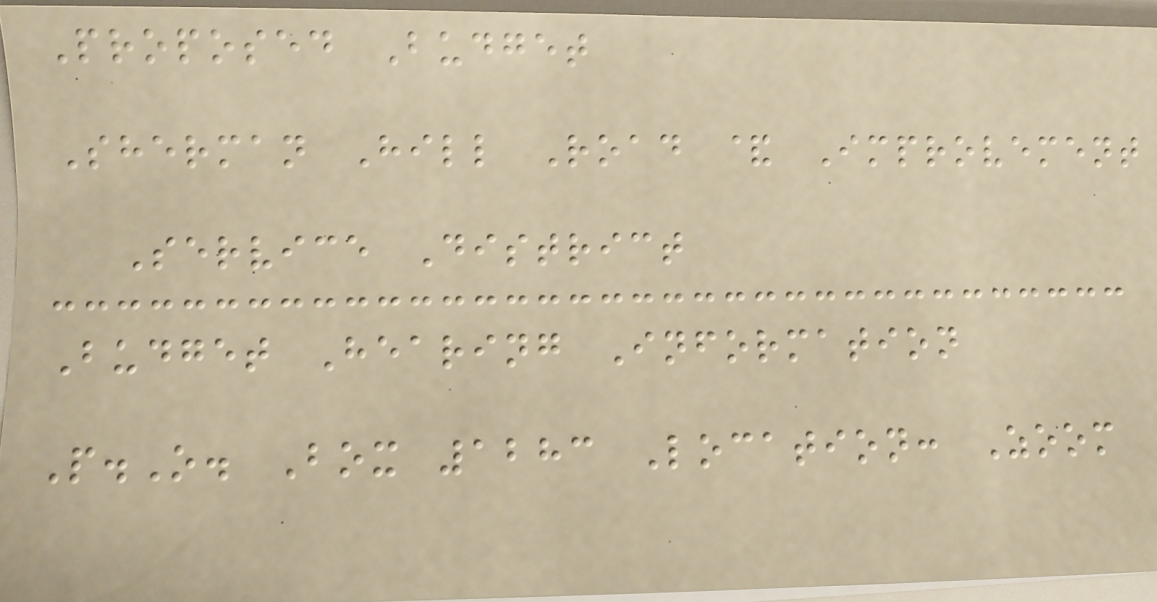Proposed Budget
Sherman Hill Road & Improvement
Service District
Budget Hearing Information
P.O. Box 1283 Location: Zoom
